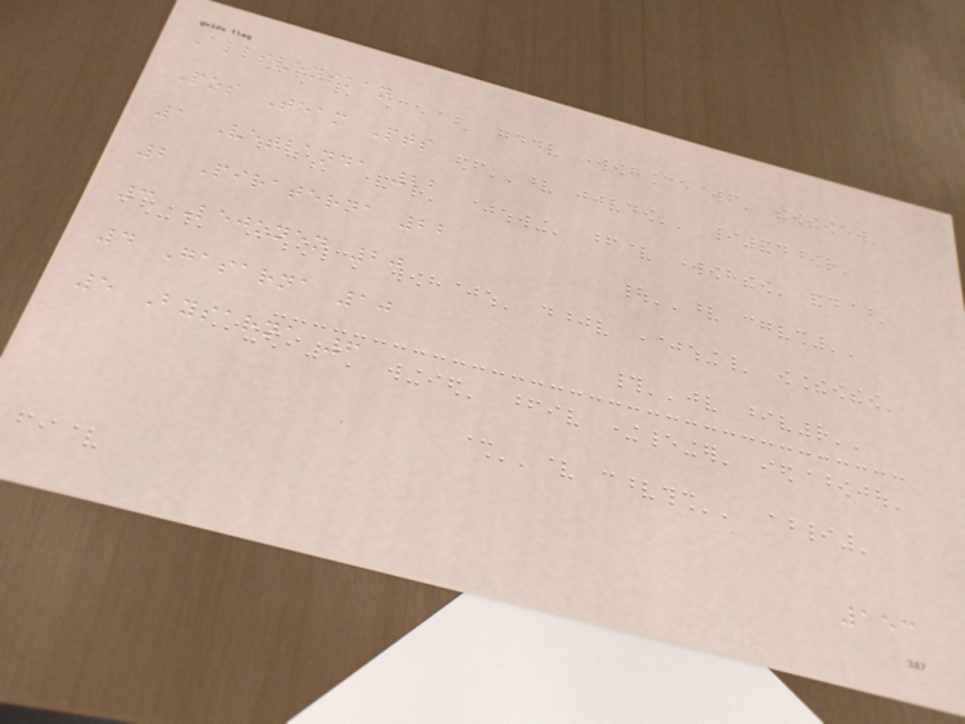Allsvenskan
Pos Team Pts
1 Vetlanda 22
2 Piraterna 22
3 Lejonen 20
4 Gasarna 10
5 Bysarna 6
153
